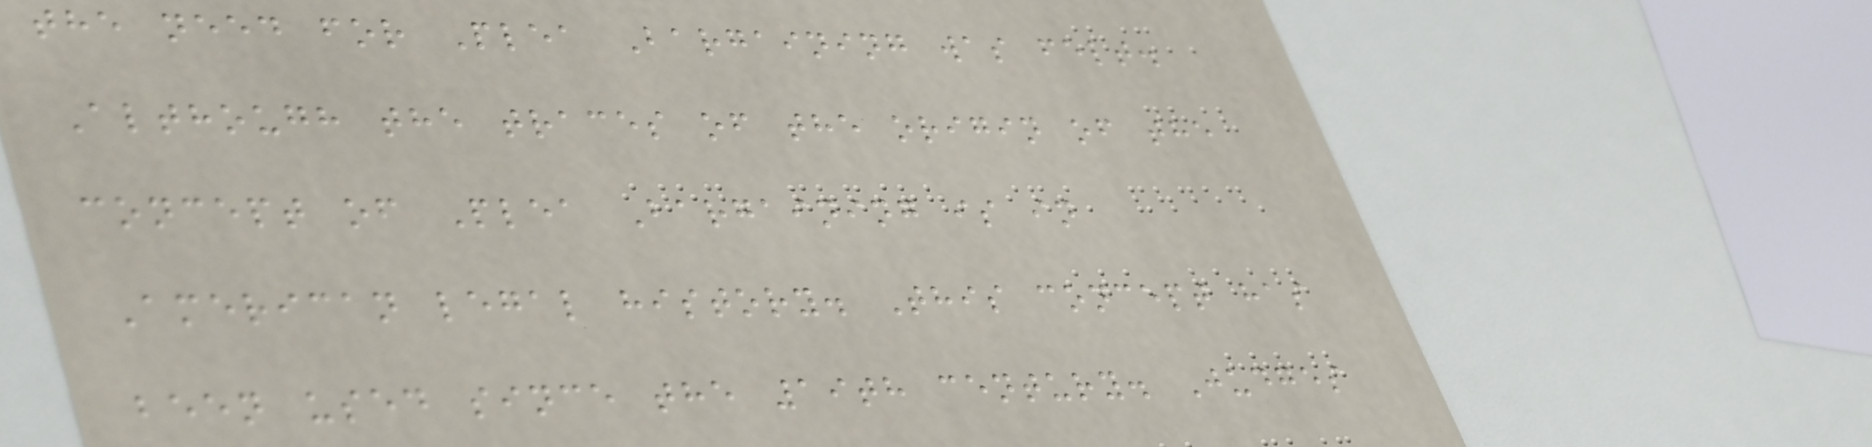the need for Plea Bargaining was felt.
Although the traces of the origin of the
concept of Plea Bargaining is in
American legal history. This concept has
been used since the 19th century. Judges
